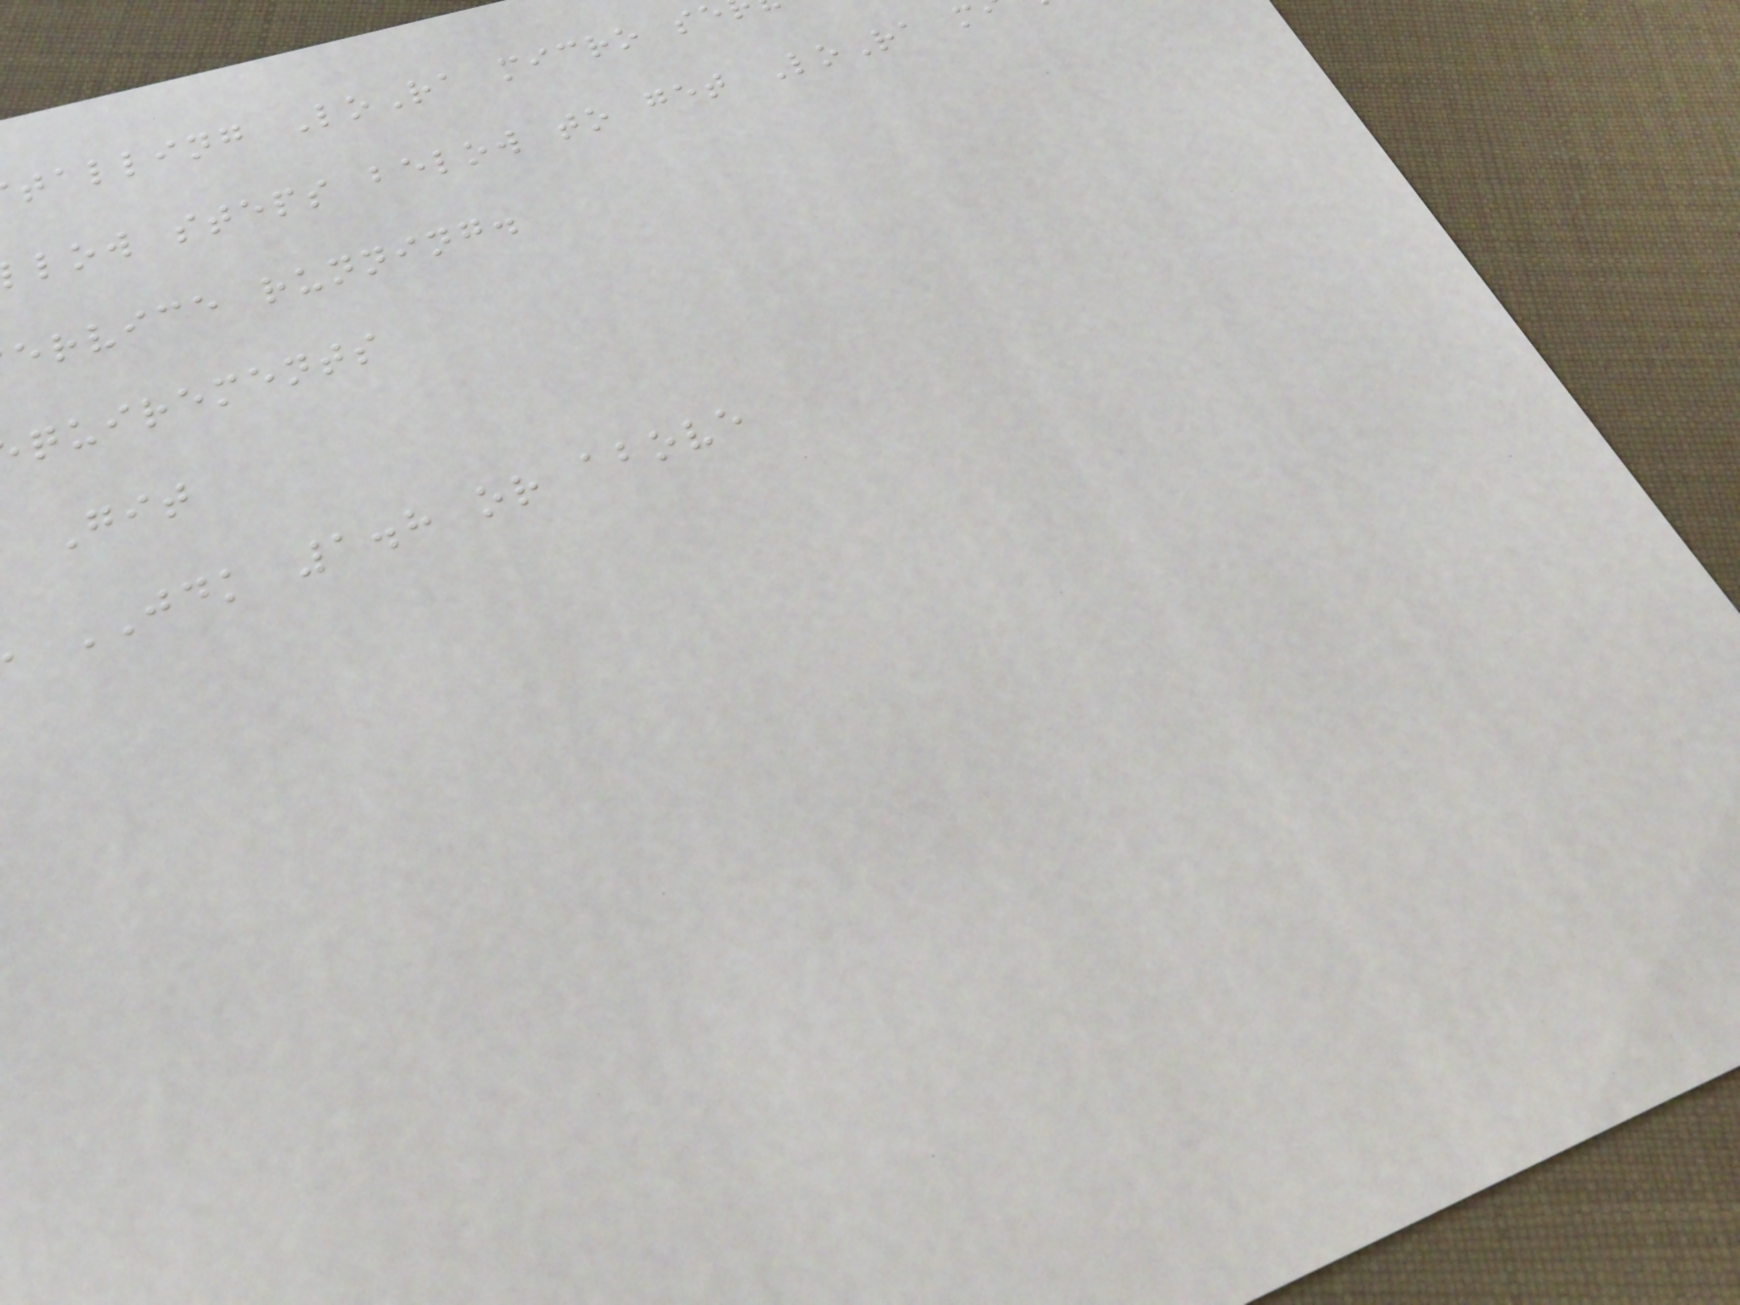talling LoRa micro se
low steps below to get LoRa m
ervice running.
quirements
Git
JDK 1.8 or above
